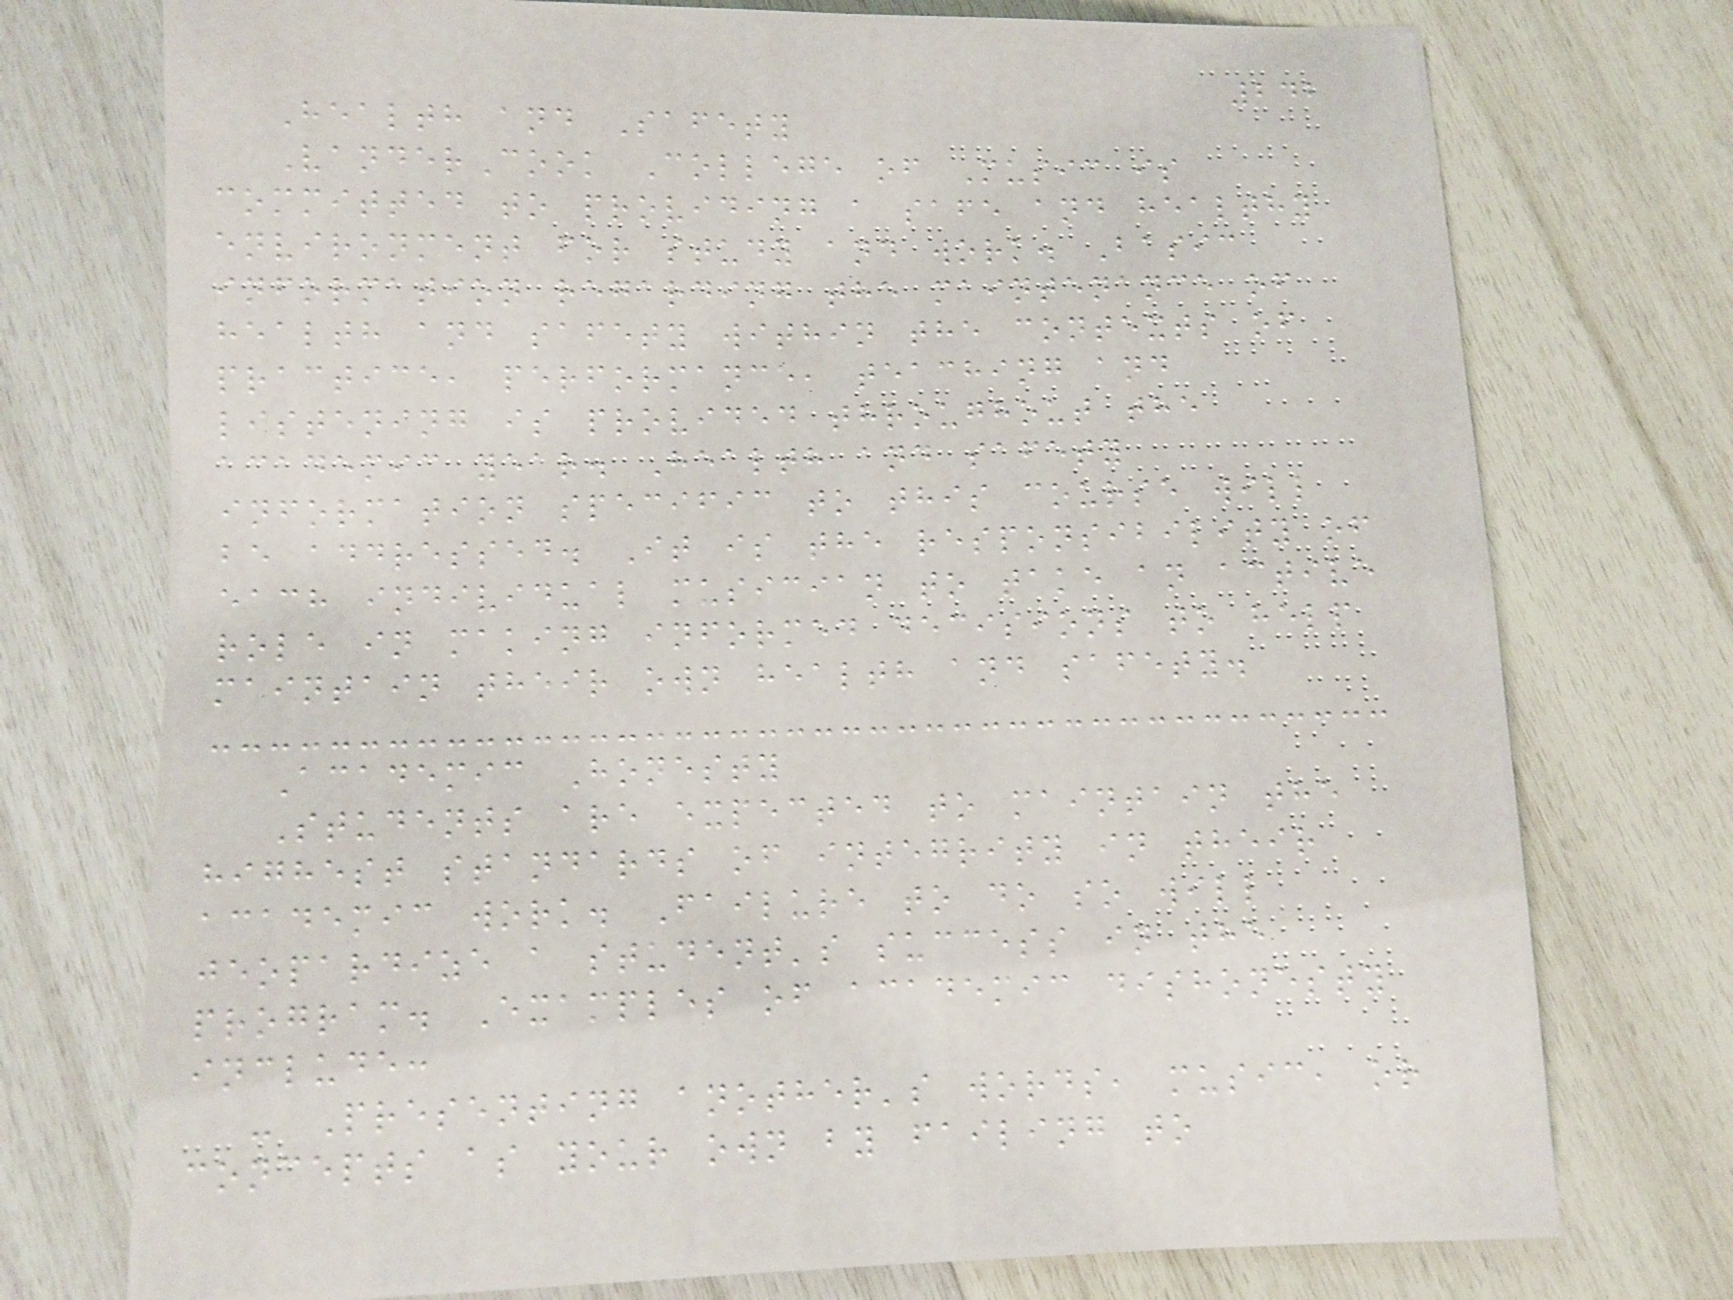242
Health and Safety
VanderCook College of Music is
committed to providing a safe and healthy
environment for study and work. Basic
information regarding the maintenance of
health and safety within the contexts of
practice, performance, teaching and
listening is provided throughout the
academic year. Health and safety
information specific to this course will
be addressed. It is the responsibility of
each individual musician to take an active
role in making informed decisions to help
maintain their own health and safety.
Academic Honesty
Students are expected to maintain the
highest standards of integrity in their
academic work. Failure to do so will
jeopardize a student's success in the
program. Examples of academic dishonesty
include:
- Presenting another's words, music, or
concepts as your own by failing to
